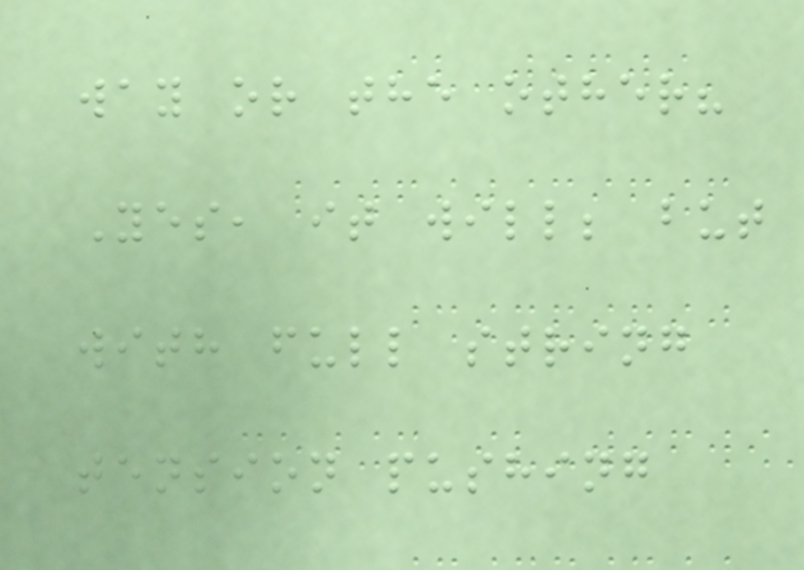way or the other?
Yes, it will; but
with full string
tension pushing
